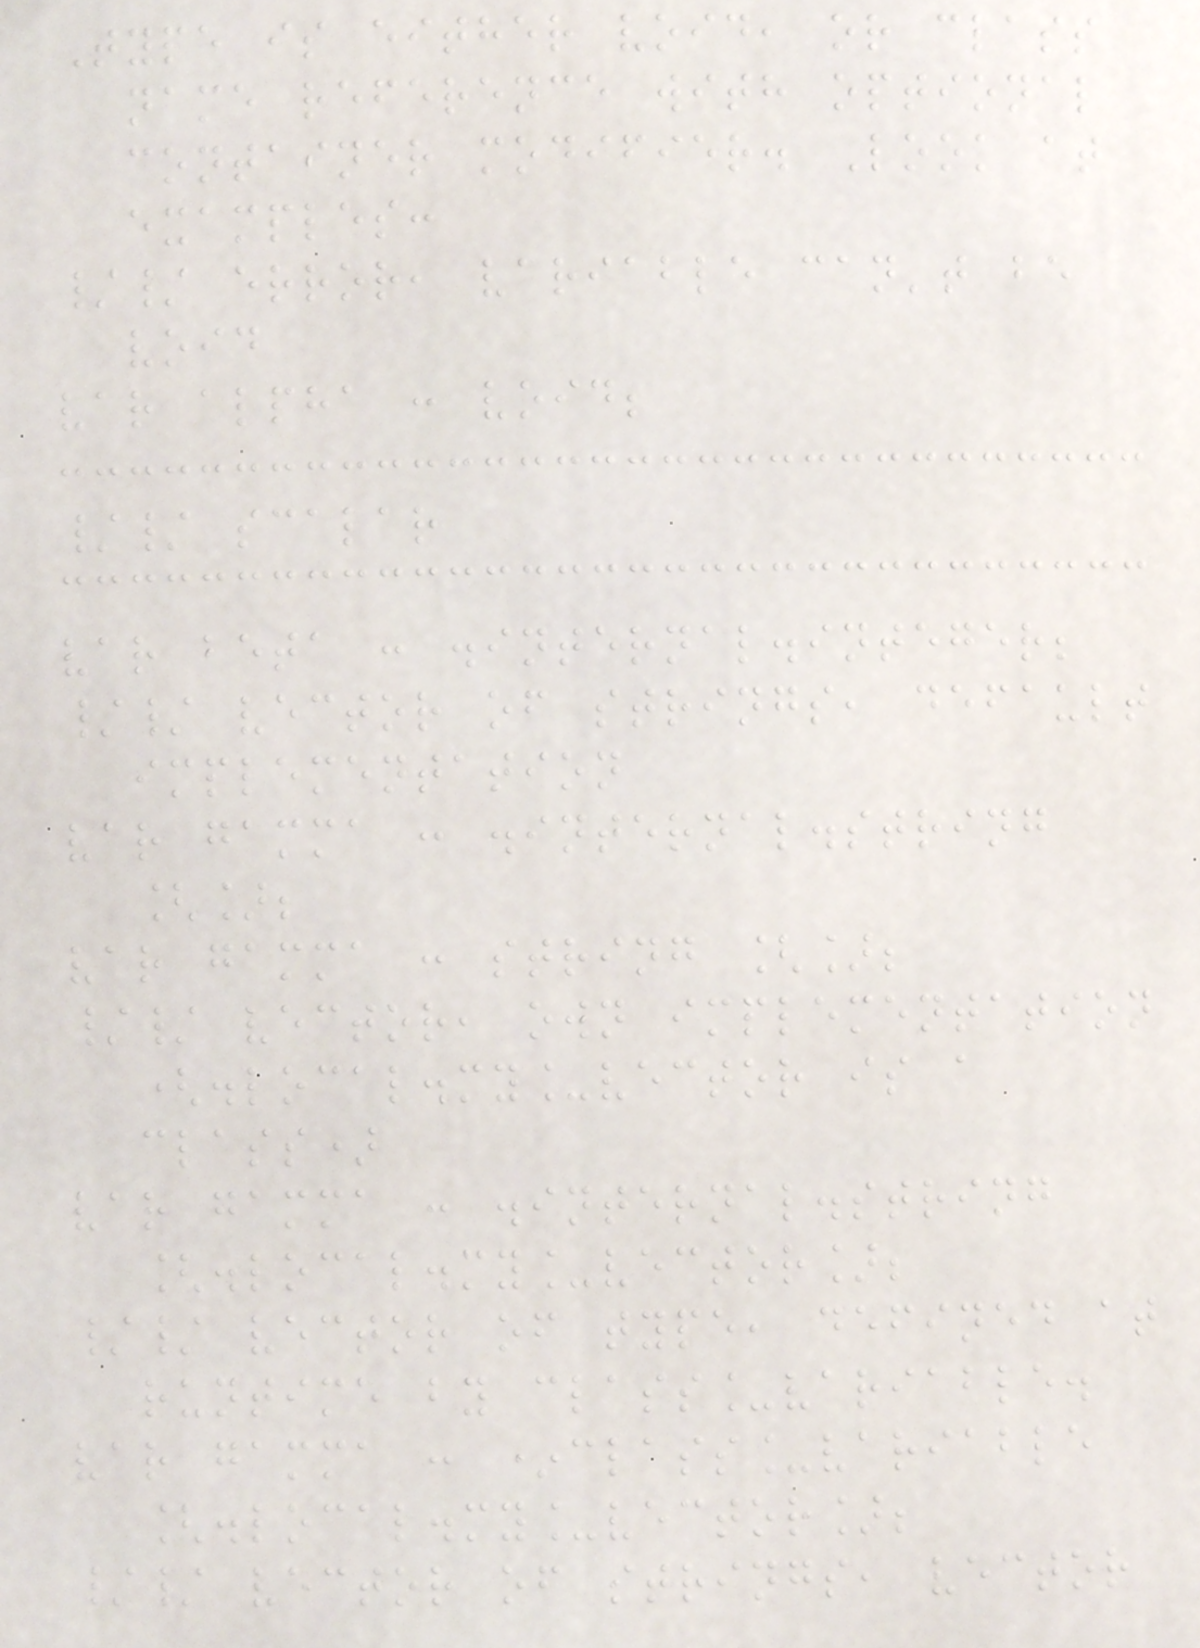Type is either void, or class
name reference with optional
container modifier. Look at
examples:
// error, variable can't be
void
var alpha : void;
// scalar
var beta : .internal.integer;
// vector of strings, default
implementation
var gamma : .internal.string
[];
var gamma : string [];
// vector, own implementation
(.local.my_vector is a
class)
var gamma : .internal.string
[.local.my_vector];
// vector of type, defined at
runtime by class_variable.
var gamma : *class_variable
[.local.my_vector];
// vector of strings, vector
